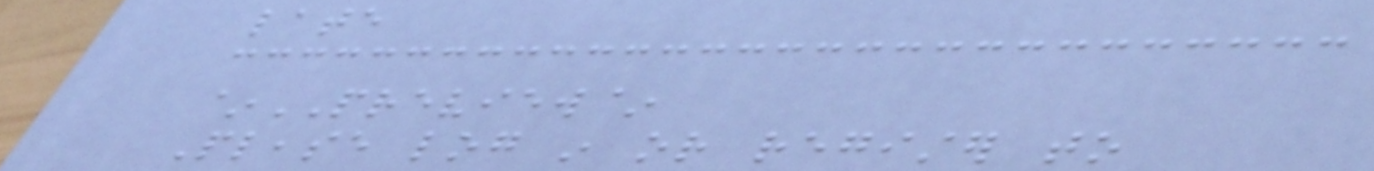late
~PREVIEW~
Please log in or register to
